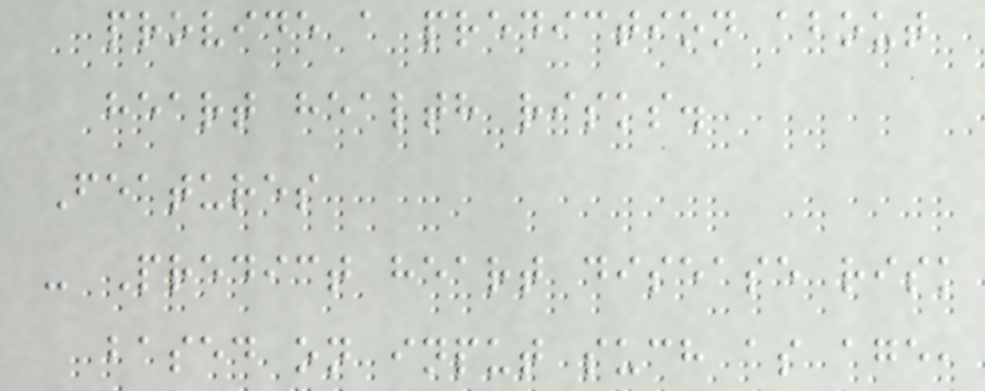provide a prediction about
heart health risks.
Features
- Predict heart disease risk
based on input such as age,
